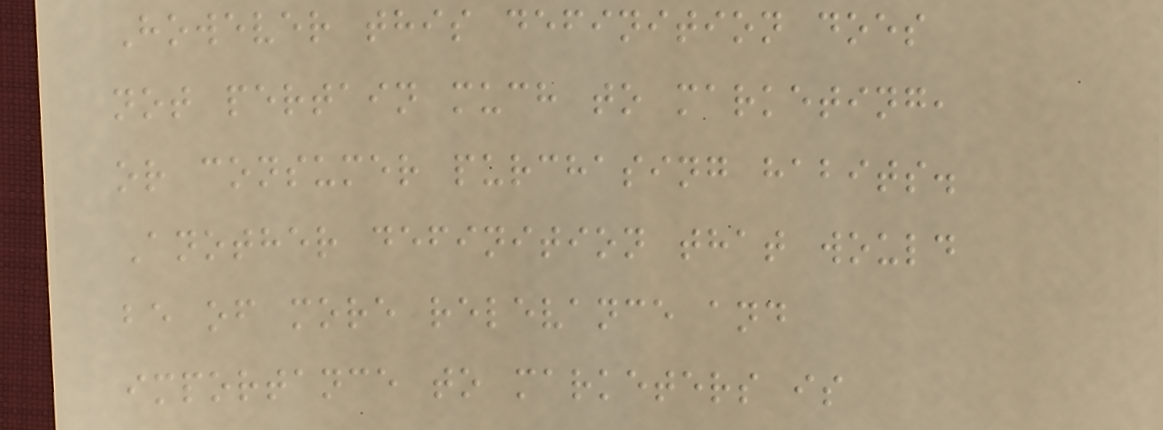However this definition does
not pertain much to marketing,
or consumer purchasing habits.
Another definition that would
be of more relevance and
importance to marketers is
